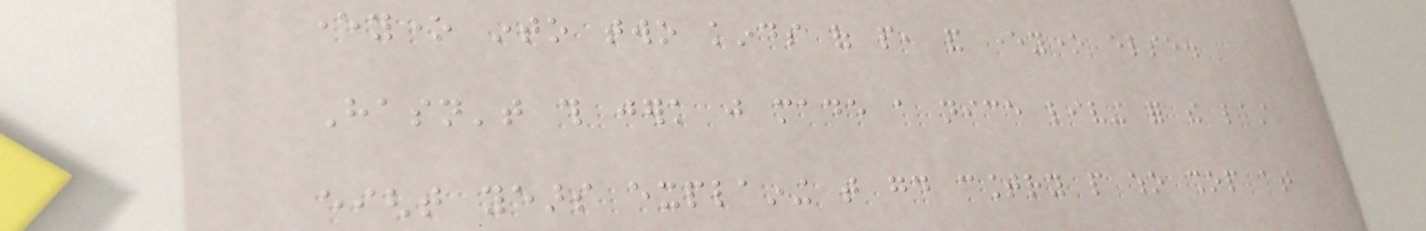everyone into two kinds of people, and everyone else.
Hasn't this jerk just made a nice living for the last
eight years explaining that good country people who shop at
